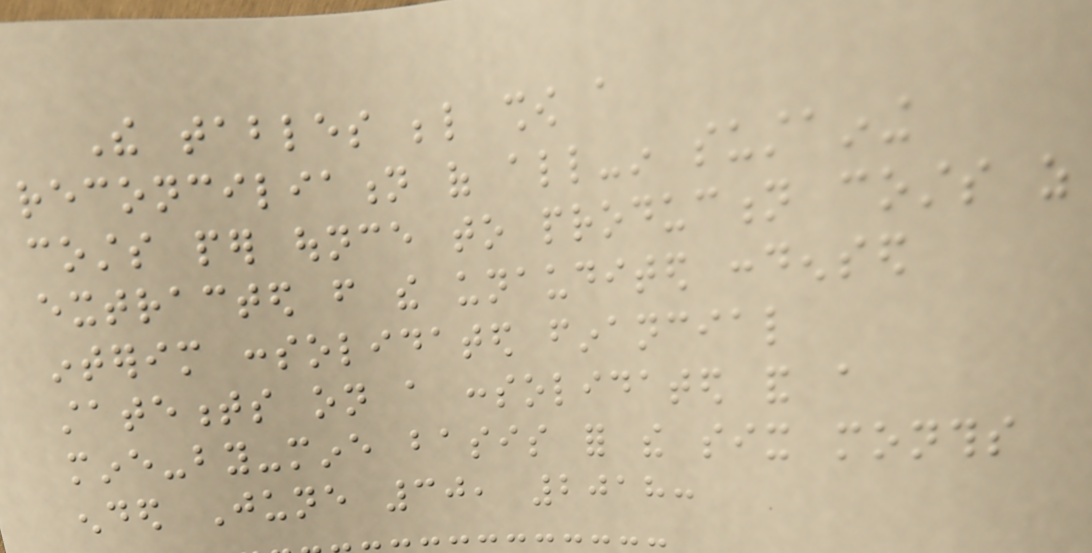The tables below show a
reconciliation of all-in sustaining
costs per ounce to production costs as
extracted from the unaudited condensed
interim consolidated financial
statements on a consolidated and a
mine-by-mine basis for the six months
ended June 30, 2018:
